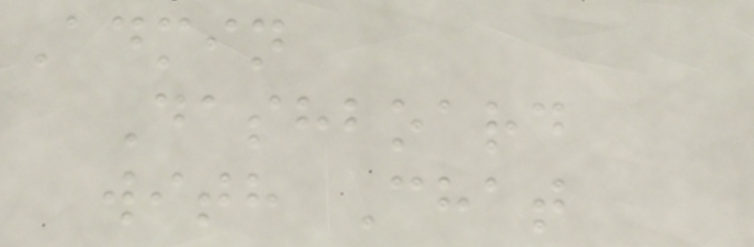Admin
Dashboard
with Chat
